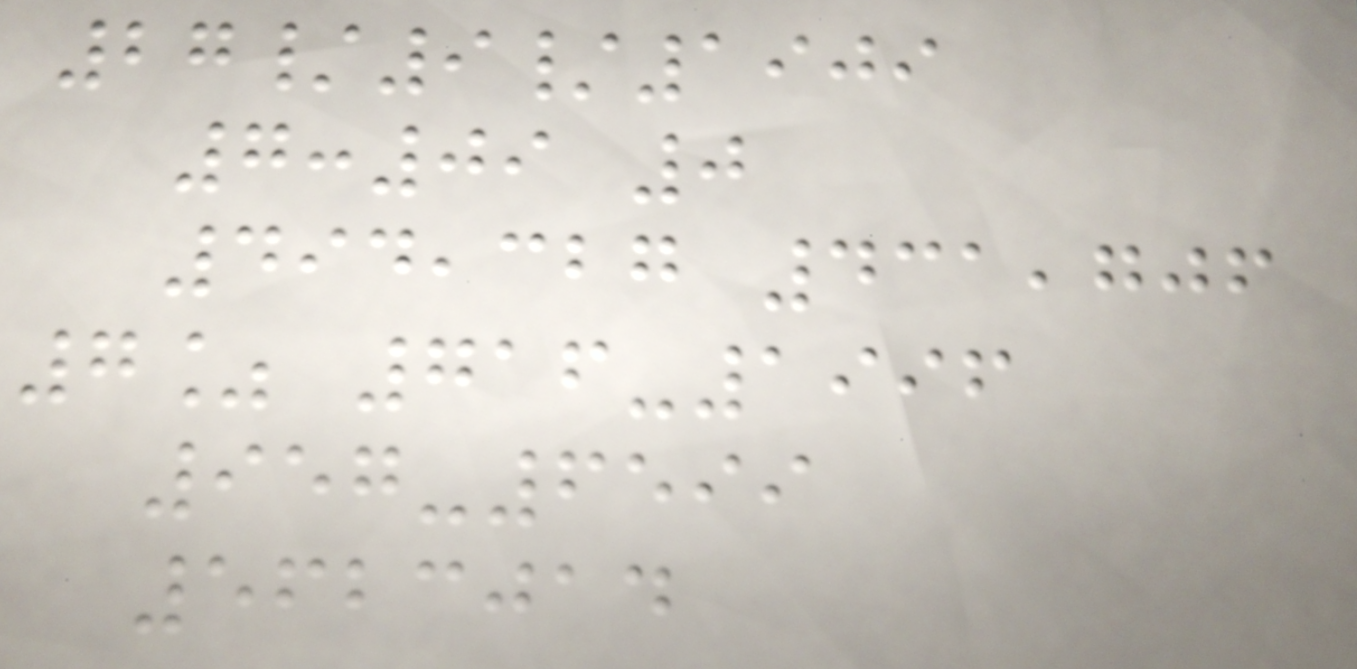27/9/1909
7:09 0
494,327 431,706
7% 716-1996
957-6599
5623014
